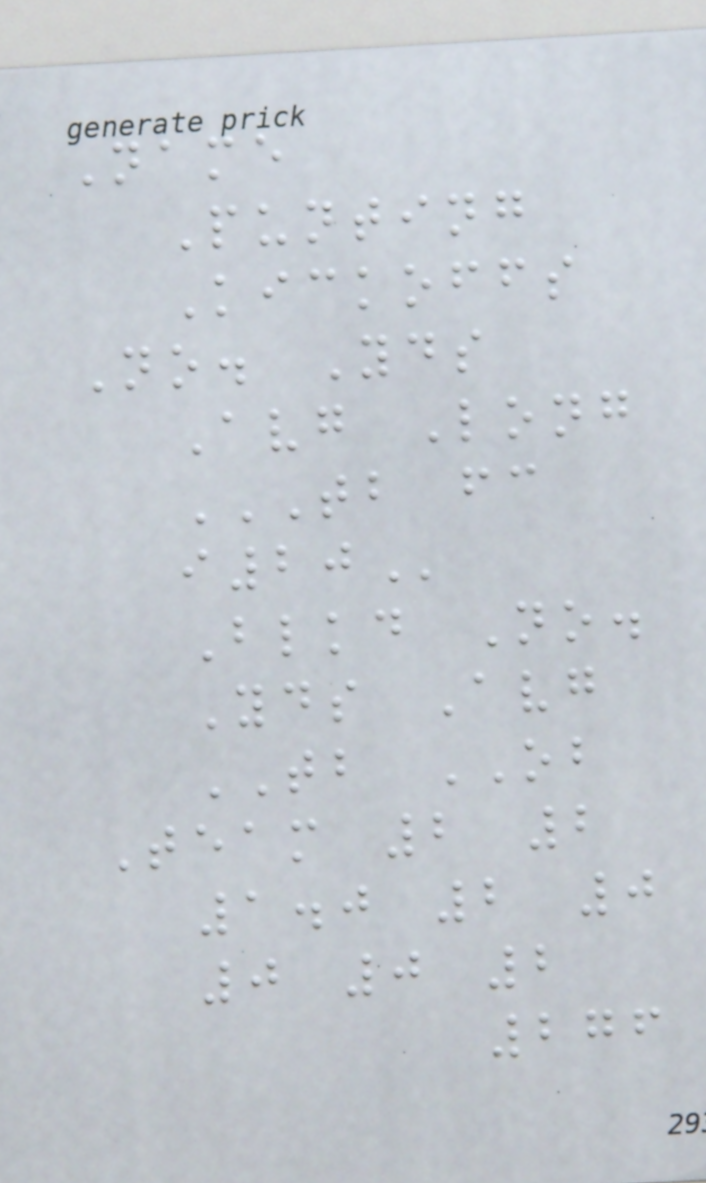Name
Punting
Kickoffs
No. Yds
Avg Long
TB FC
I20
Blkd No.
Yds Avg
TB OB
Team 2 2
1.0 2 0
0 0 2
276
